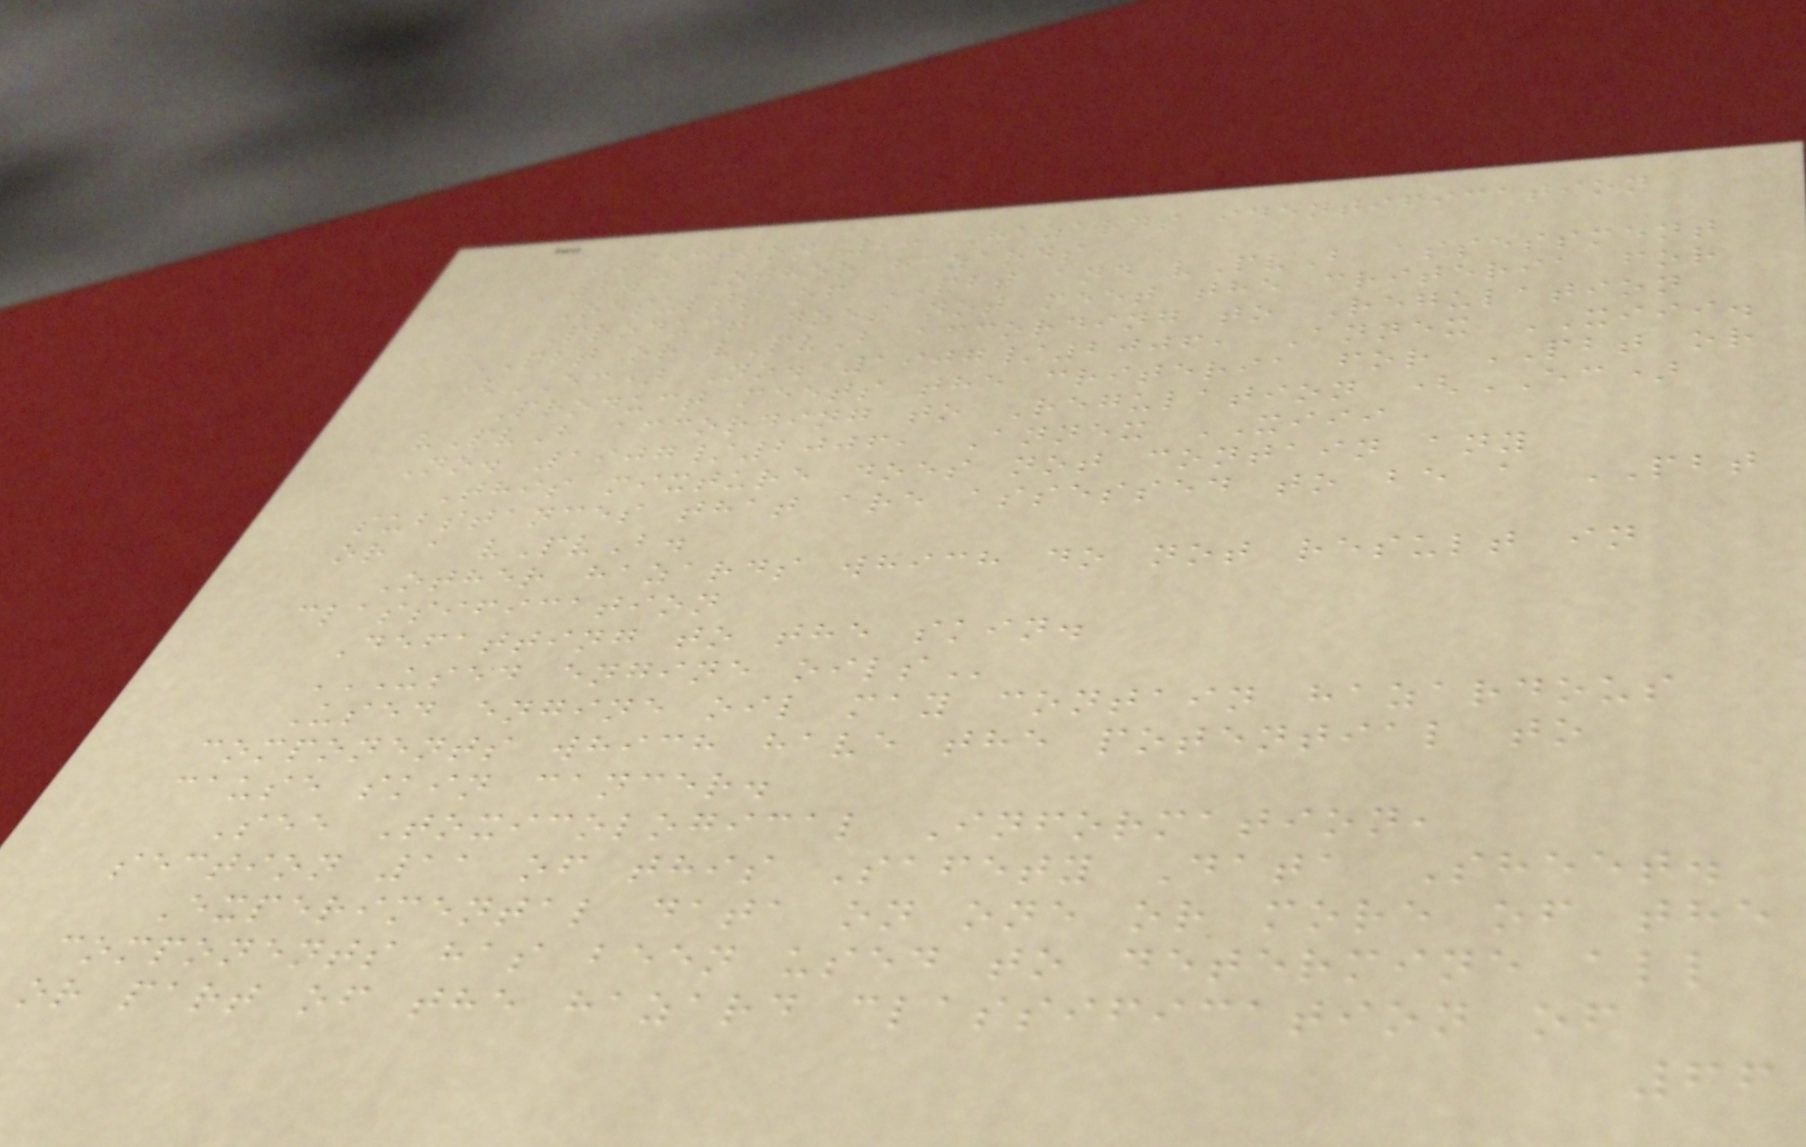SECTION 2: Hazards identification
2.3 Other hazards
Results of PBT and vPvB assessment
Product does not meet the criteria for
PBT or vPvB according to Regulation
(EC) No. 1907/2006, Annex XIII.
Product meets the criteria for PBT or
vPvB according to Regulation (EC)
No. 1907/2006, Annex XIII
This mixture does not contain any
substances that are assessed to be a PBT
or a vPvB.
Other hazards which do not result in
classification
Defatting to the skin.
USED ENGINE OILS
Used engine oil may contain hazardous
components which have the potential to
cause skin cancer.
See Toxicological Information,
section 11 of this Safety Data Sheet.
Experimental data on one or more of the
components has been used to determine all
or part of the hazard classification of
66
